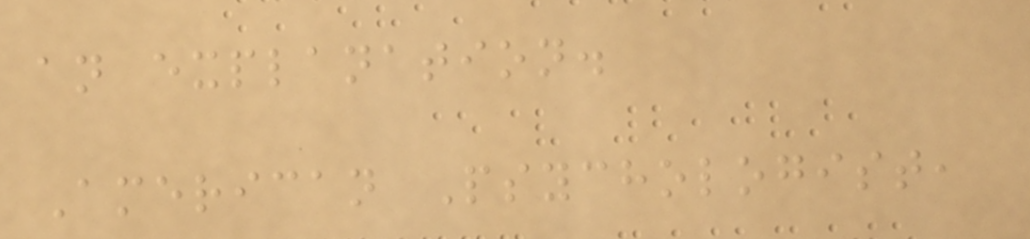an explanation.
American Psychologist,
